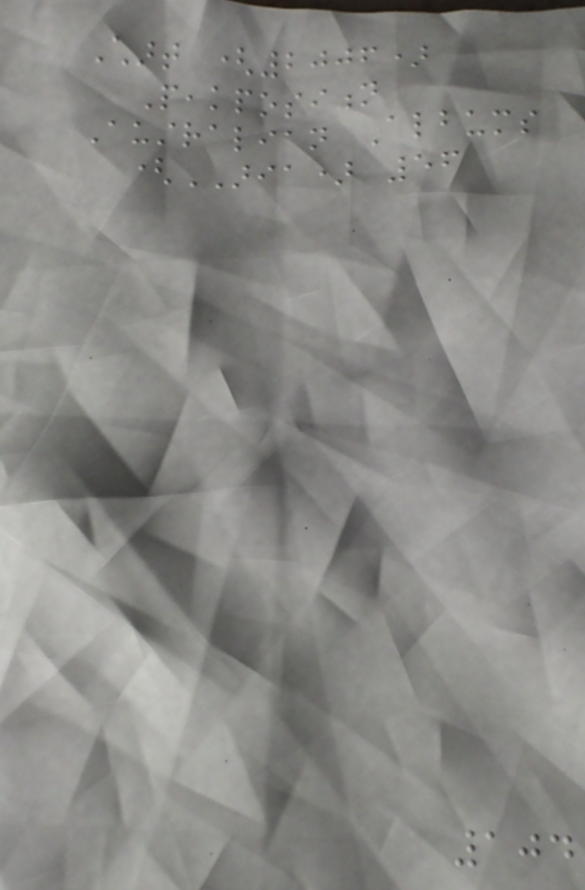Chart (2006)
Peakposition
Australian Albums
(ARIA) 56
104
